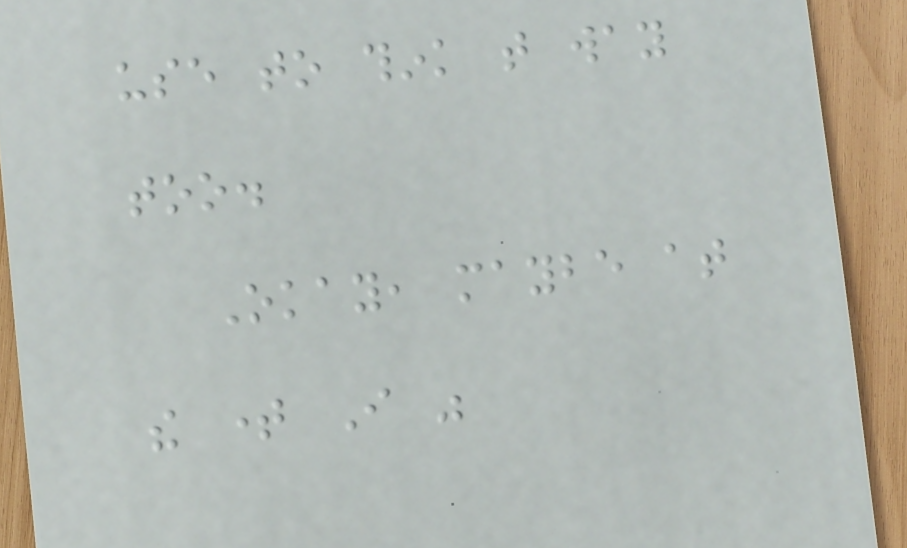use to think that way
too.
Okay, maybe at
the time I was
